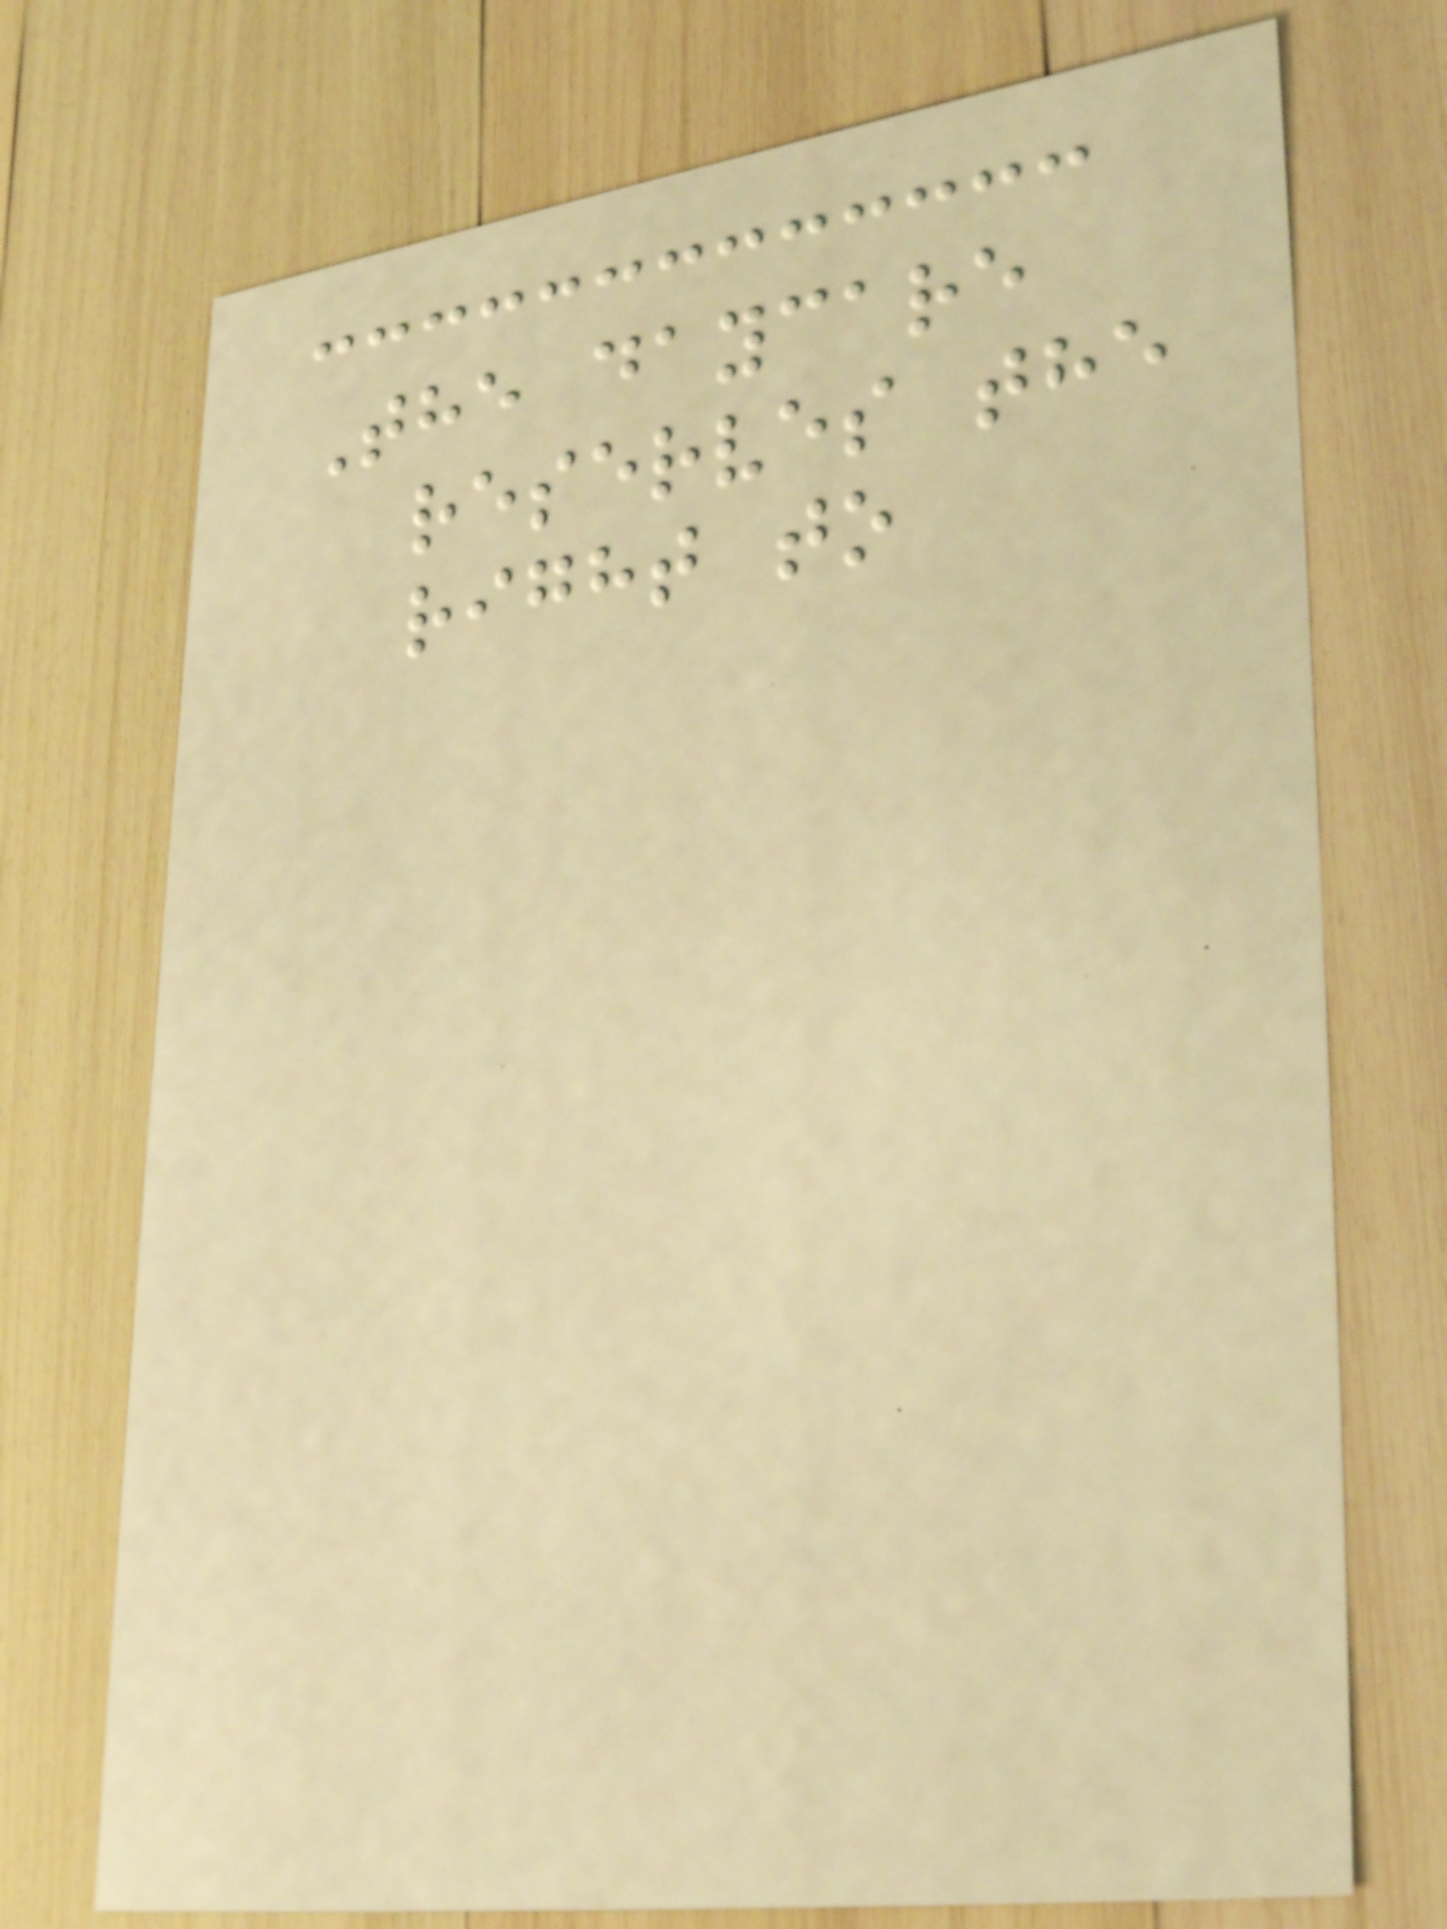The daycare
reserves the
right to
